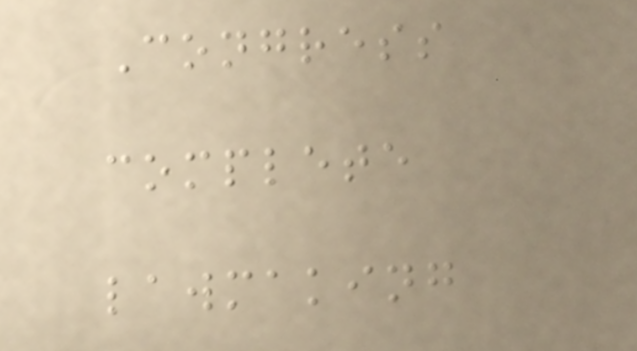Congress
complete
lawmaking
